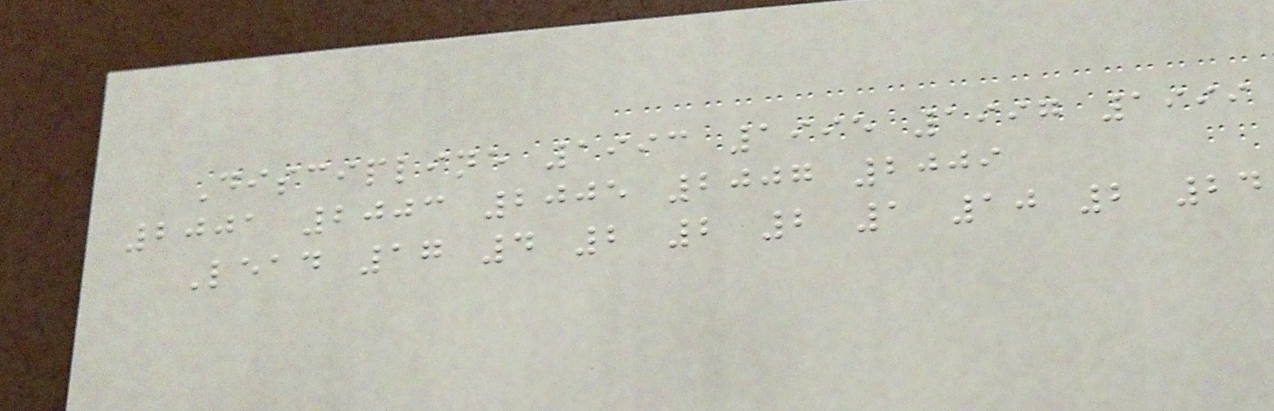Discipline 1993 1995 1997 1999
2001 2003 2005 2007 2009
Lead 17 4 2 2 2 1 10 2 24
